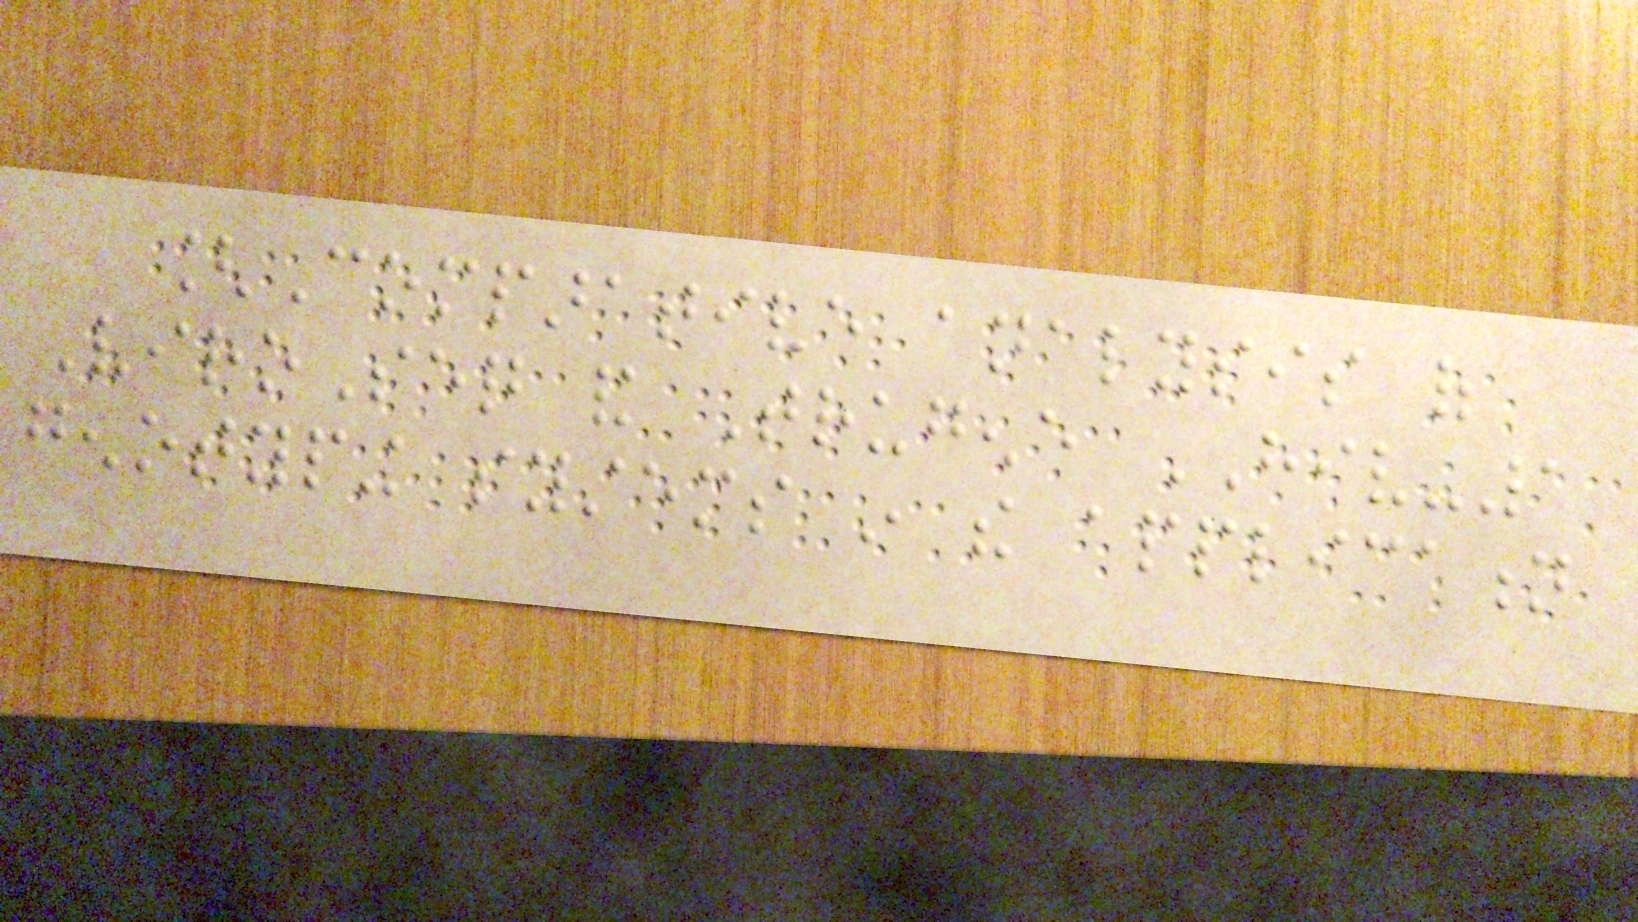[Comparative analysis of
ViroSeq and Trugene HIV-1
genotyping systems in the application
